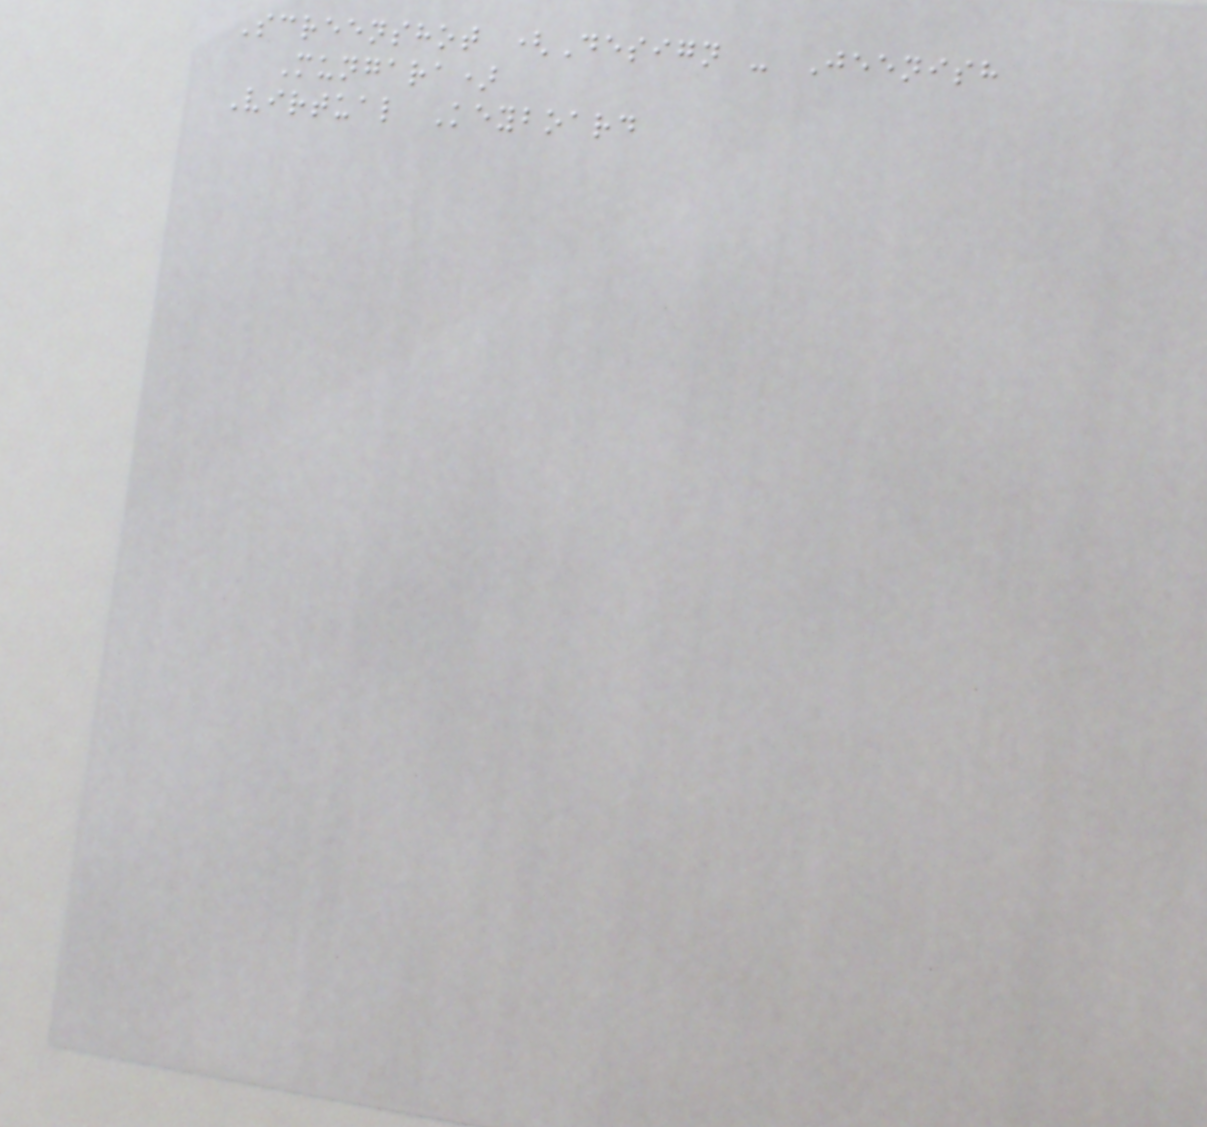Screenshot (Design - Jeenish
Mungara)
Virtual Keyboard
